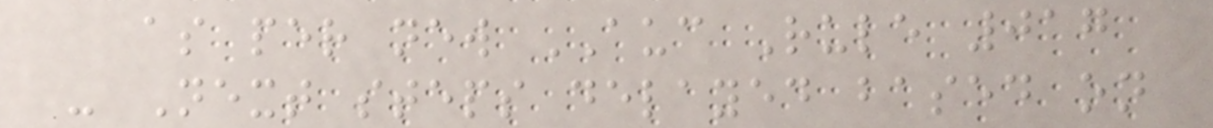as per new AUC Rule 017
- Next steps delayed based on
